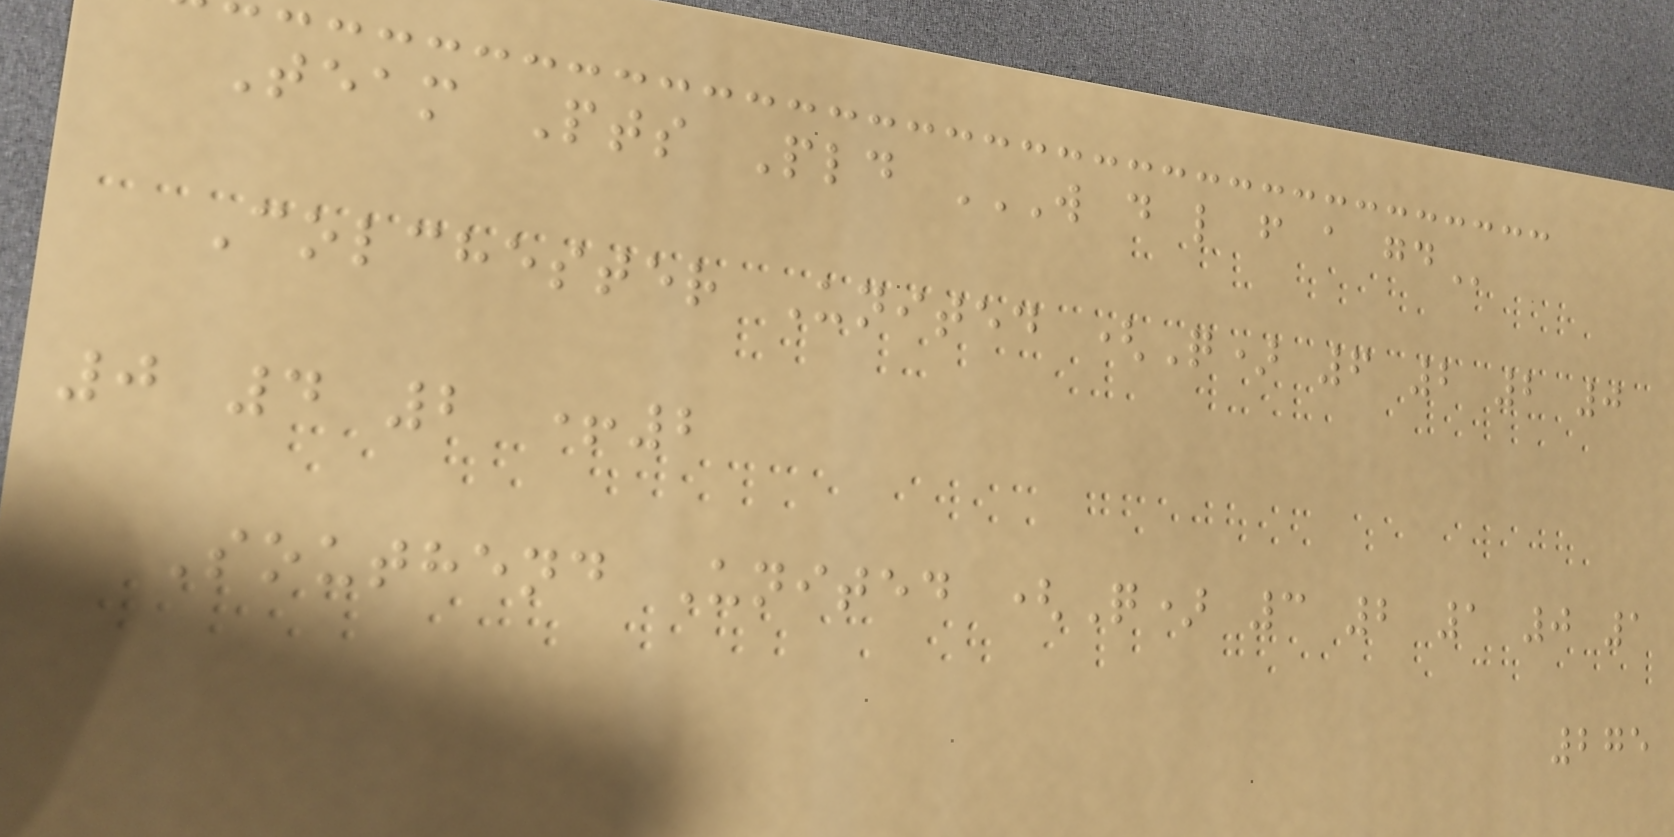Team Pts Pld W D L F A GD
Colchester United (Q) 6 2 2 0
0 4 2 +2
Southend United (Q) 3 2 1 0 1
275
